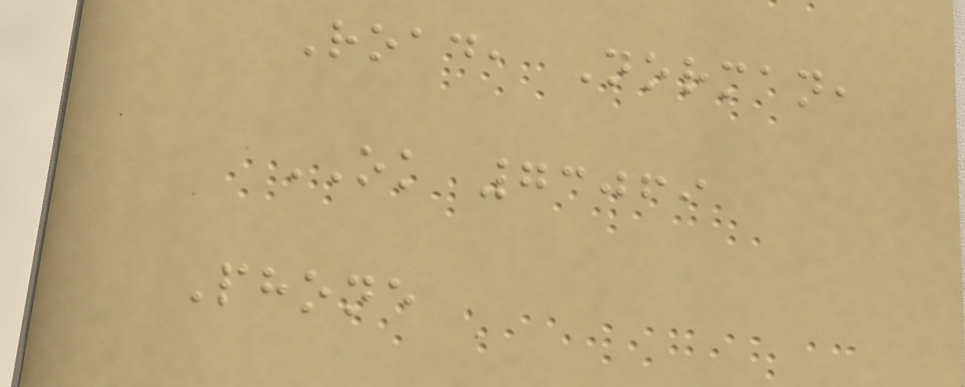Road, Norman,
OK 73069
Phone
